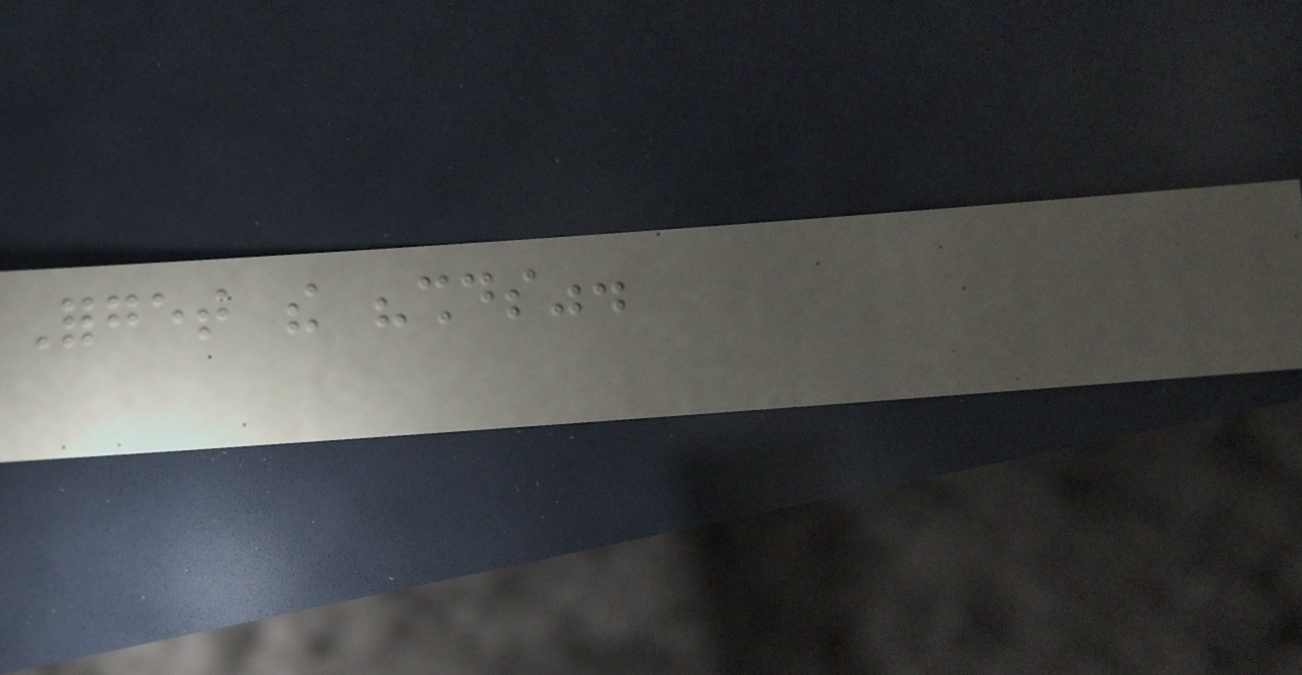Forget the "shoulds".
